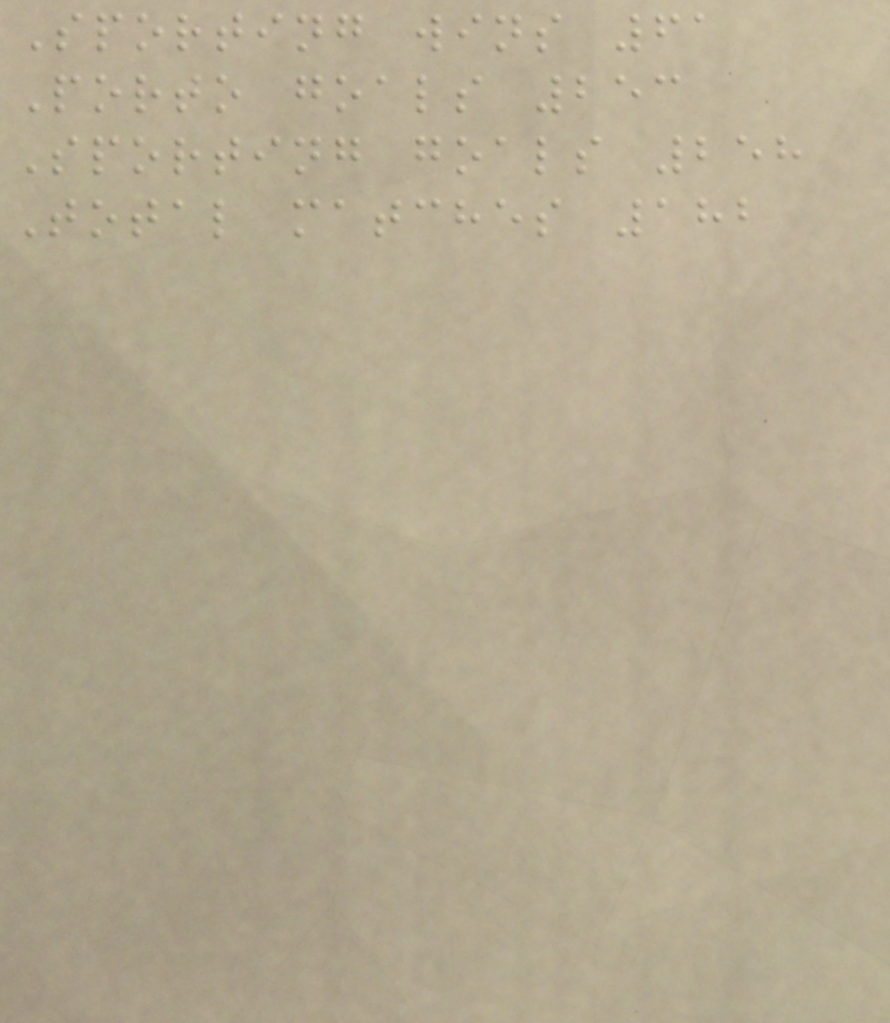Sporting wins 61
Porto goals 253
Sporting goals 258
Total matches 182
